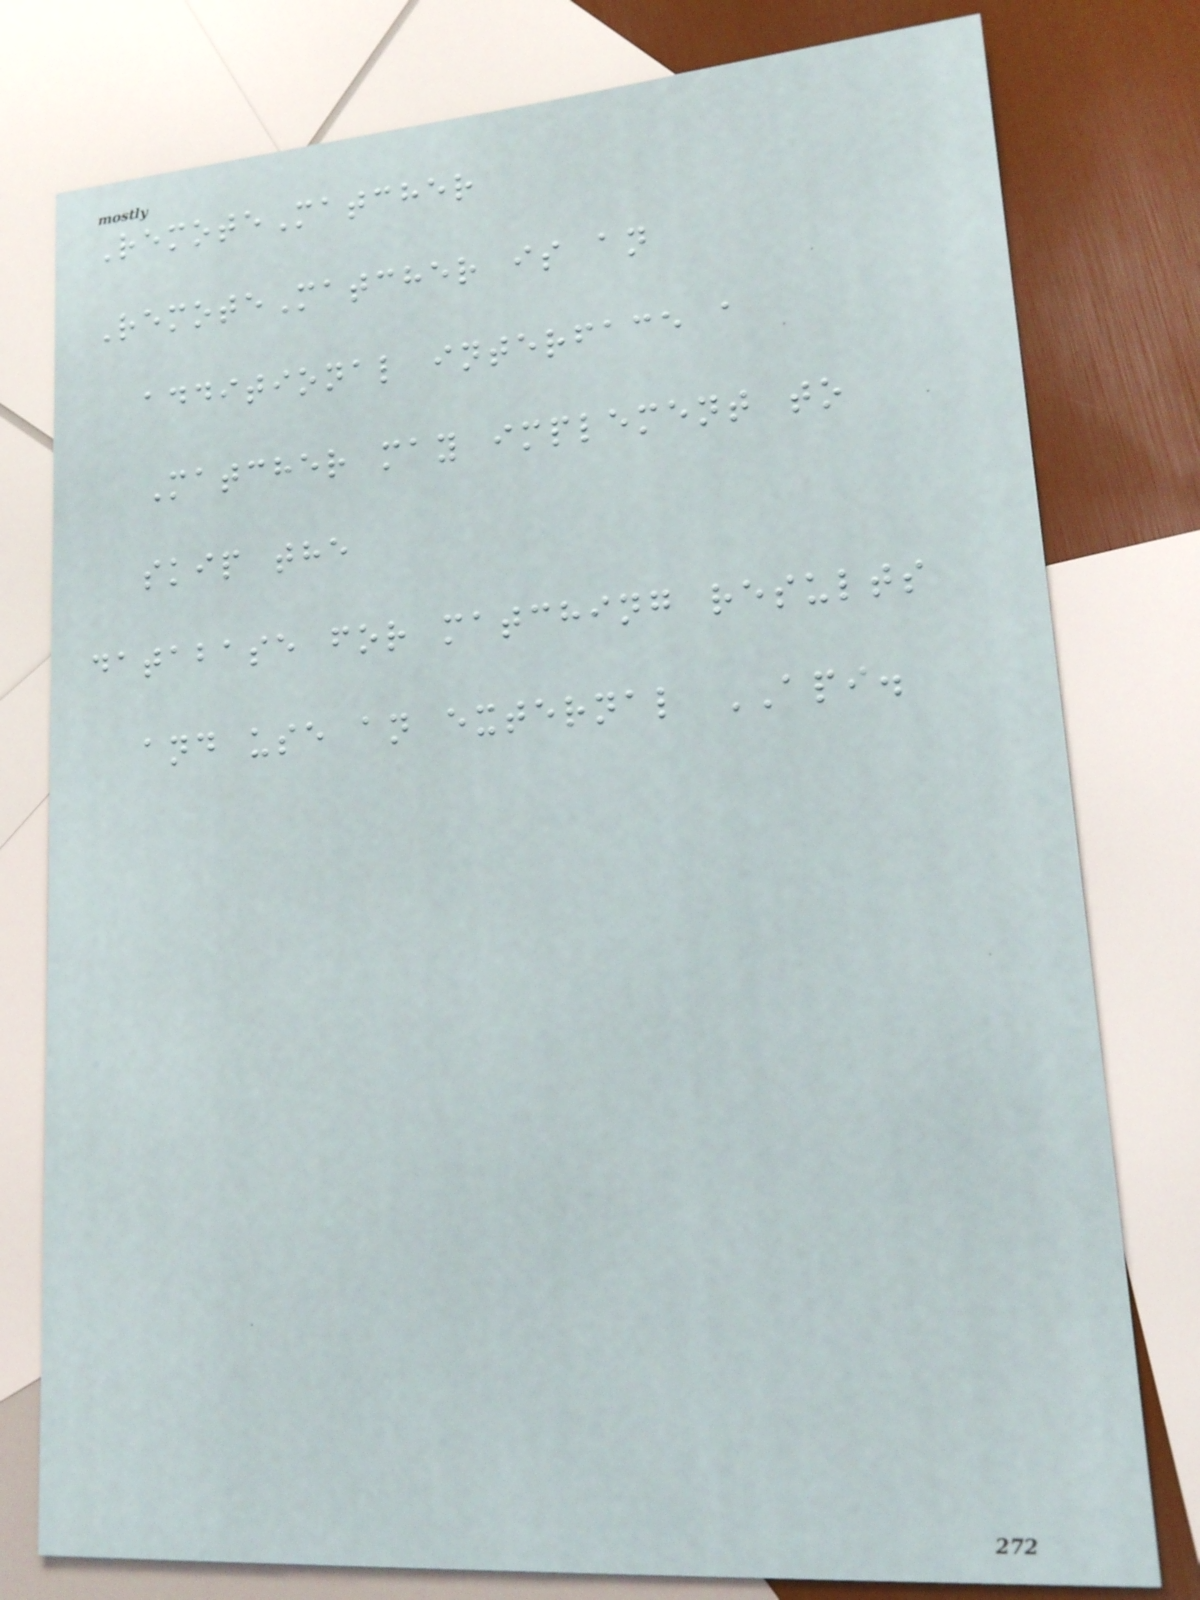RemoteMatcher
RemoteMatcher is an
additional interface a
Matcher may implement to
skip the
database for matching results
and use an external API.
